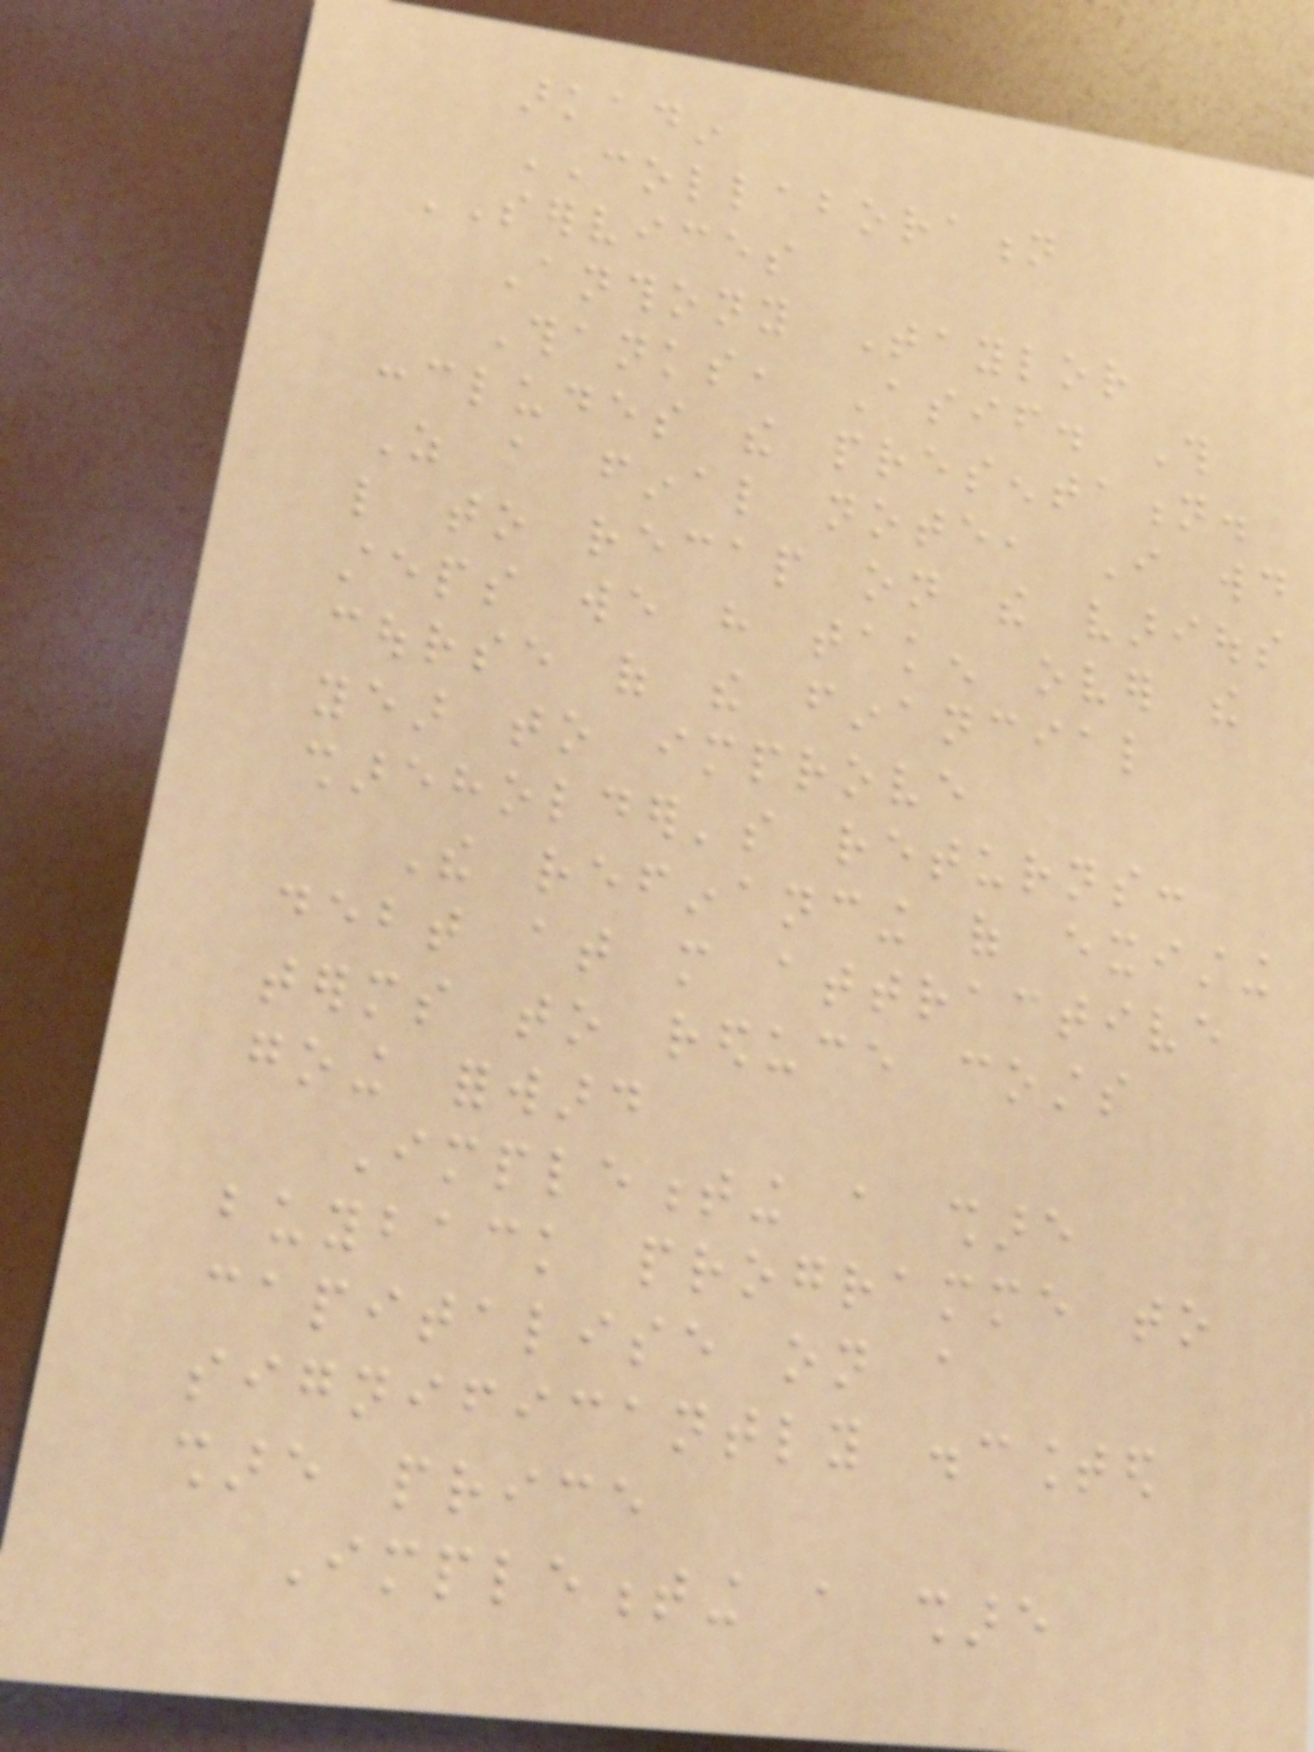arkadin
COLLABORATION
SERVICES
Anthony Taylor
Thanks, Asif. This
concludes the presentation.
As a final note, I would
like to recap on the various
steps we have taken over the
course of the financial
year to improve
shareholder's returns:
The refinancing of existing
debt at more attractive
terms to reduce costs
going forward
Implementing a share
buyback programme to
capitalise on a
significantly discounted
share price
Implementing a share
